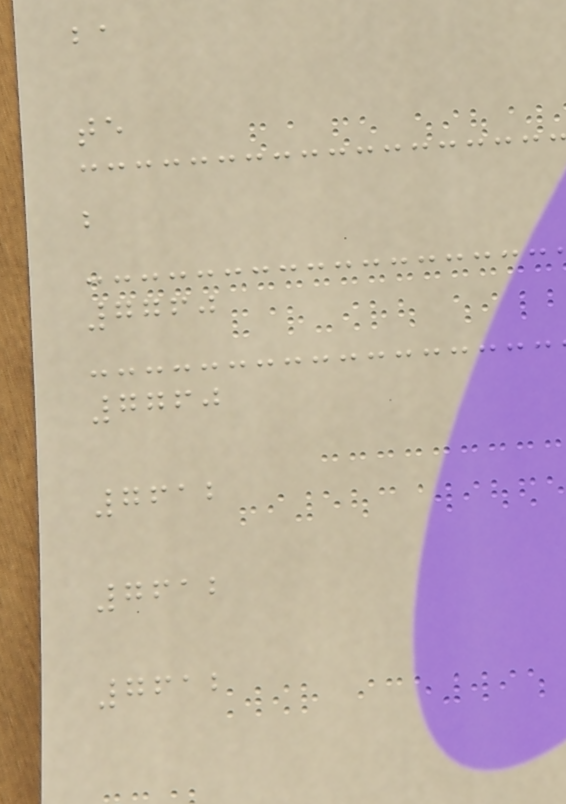ba
te
b
7760
7760
7612
7612
7612
